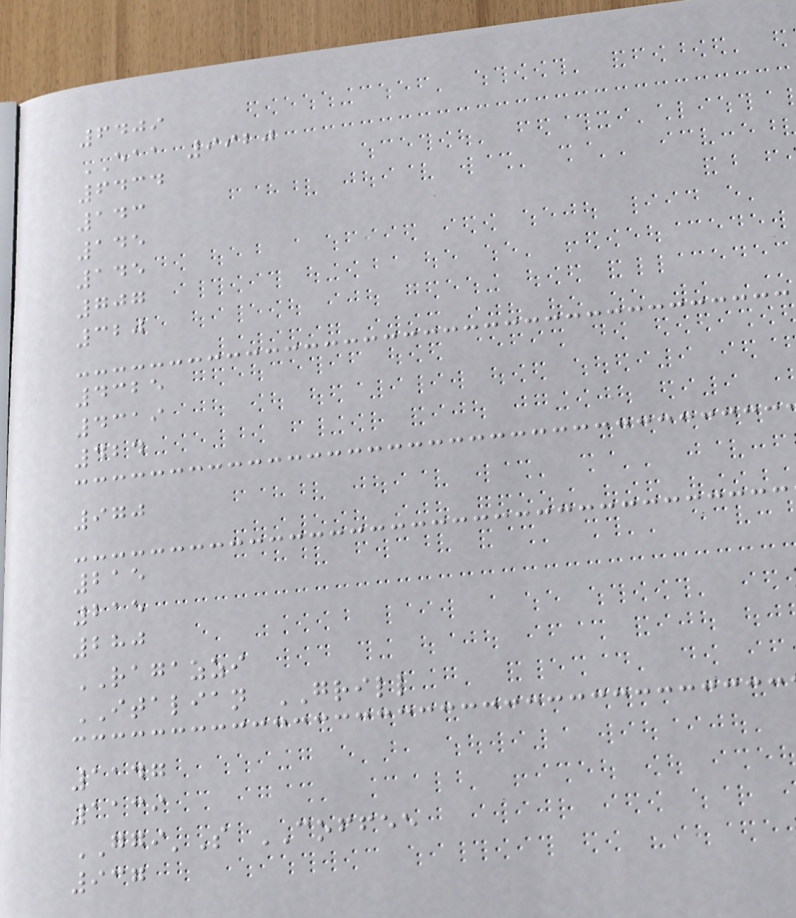6409
EAA 9920
6434
143
145
145
707
320
4325
4319
424
970
215
215
280
RAGAZZI
ITALIAN GRILL
1147
1139
GGI'S COFFEE
937
